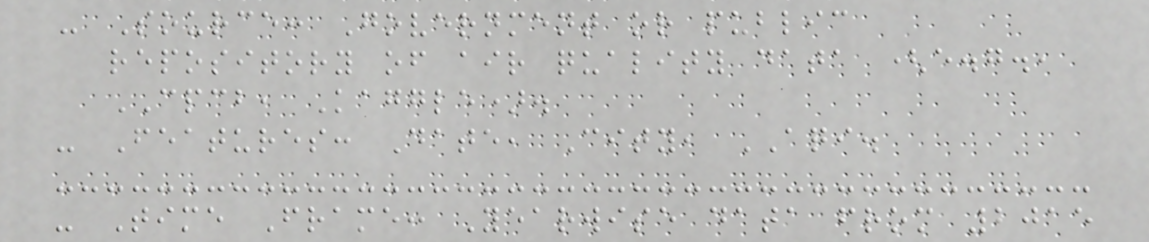- Source: Government or public
repository of air quality data (e.g.,
CPCB, Kaggle).
- Features: Date, City, AQI.
- Time Frame: Yearwise data from 2015
